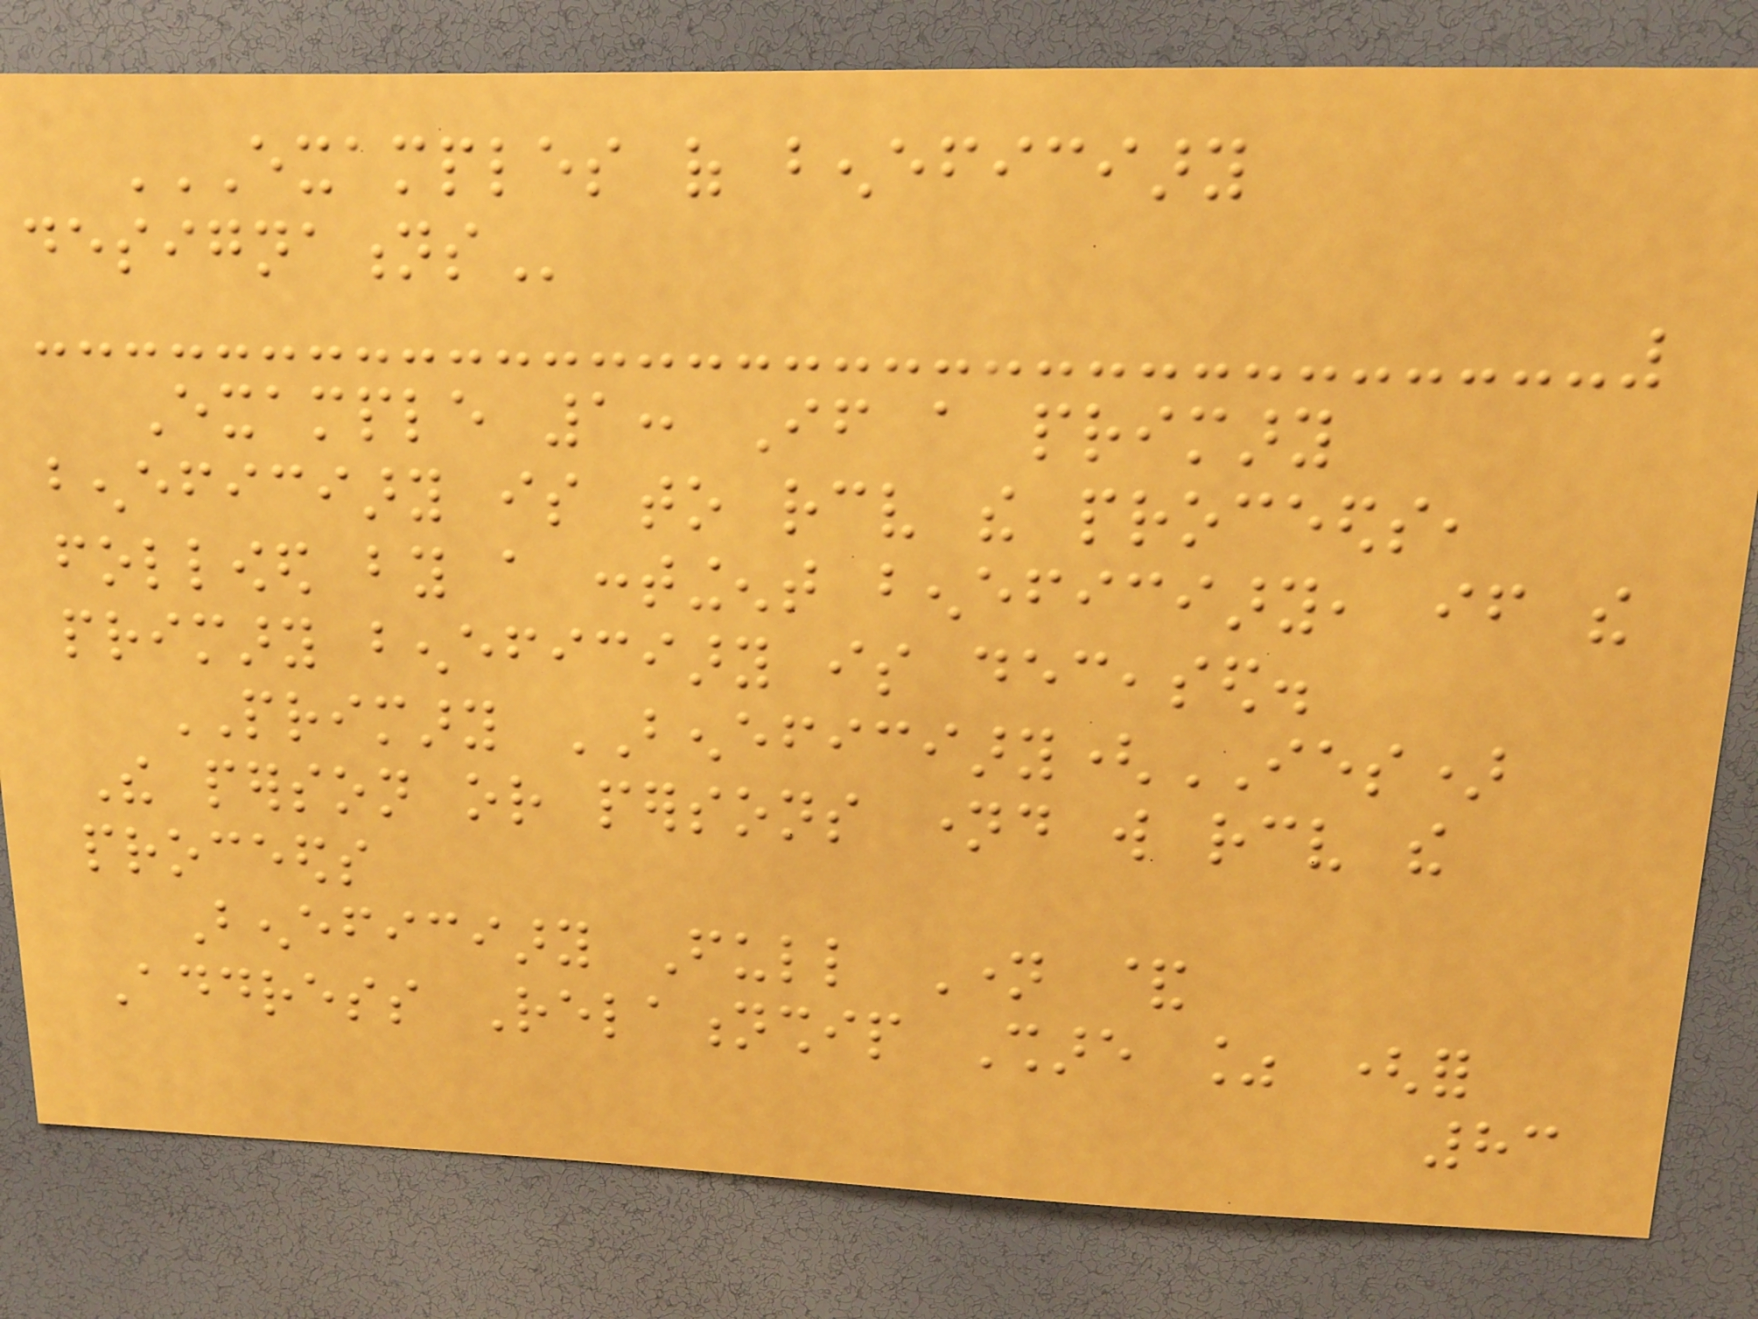EXAMPLES OF BENEFICIARY
DESIGNATIONS
Example 1: If a primary
beneficiary is to receive the proceeds,
followed by a contingent beneficiary, if the
primary beneficiary is deceased.
PRIMARY BENEFICIARY(IES)
The person or persons named will receive the
proceeds
Beneficiary Full Name &
Address Relationship Share % (for
83
